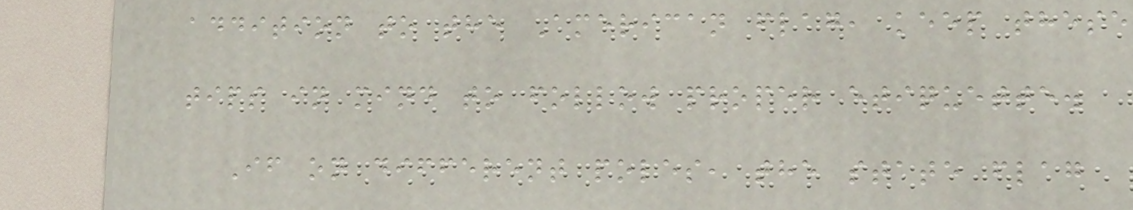addition to the American flag, keep these
tips in mind to follow proper etiquette.
If on different poles, the state flag
